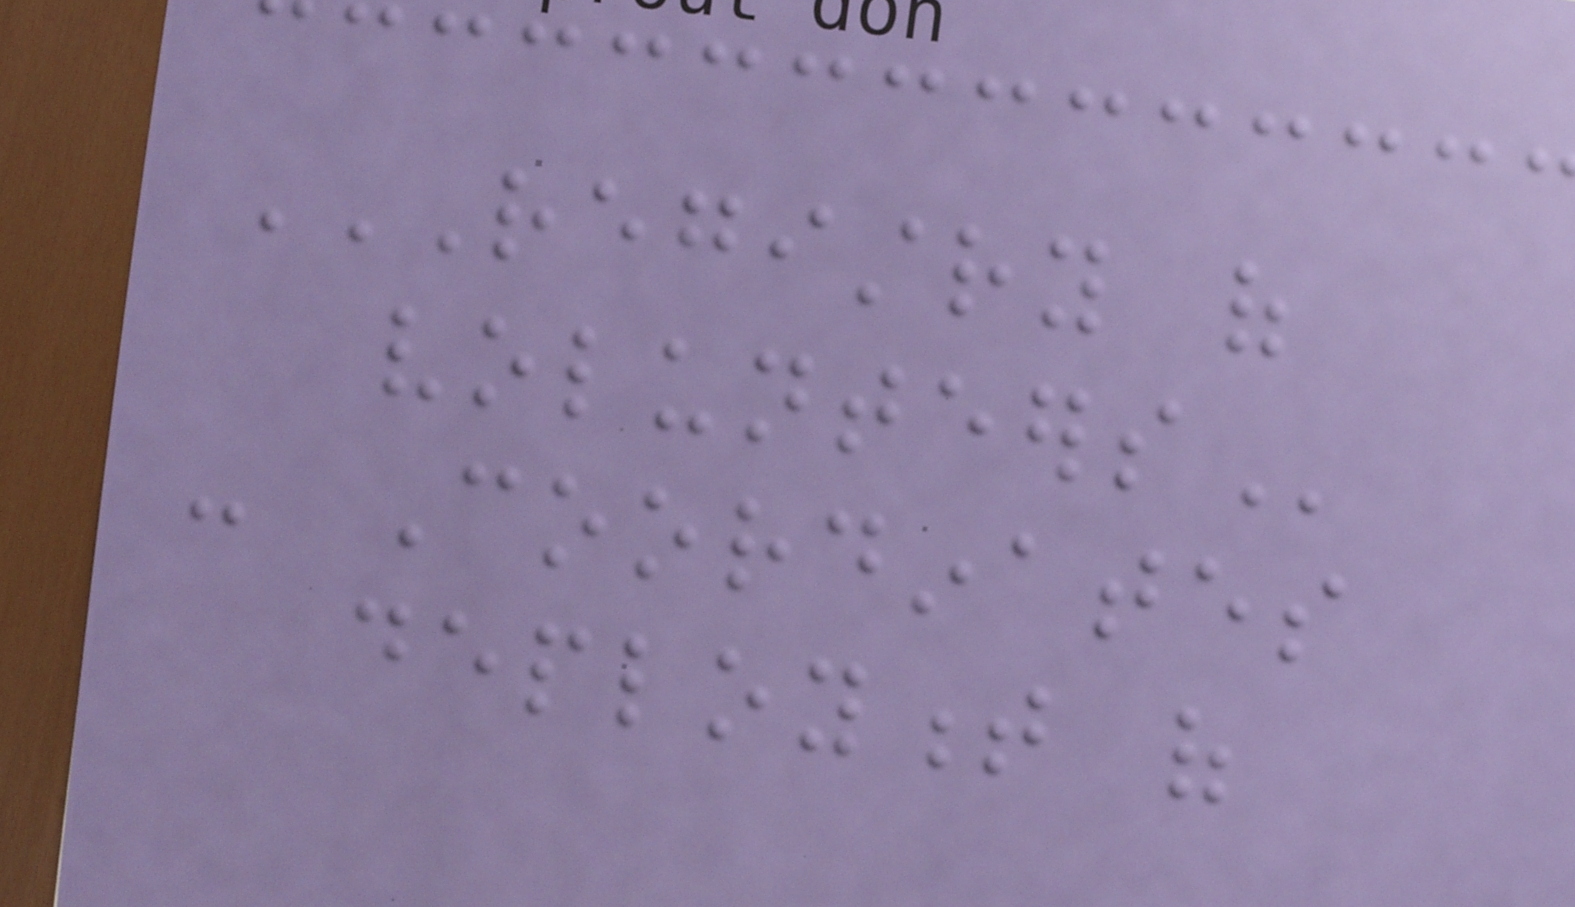REGISTRY OF
VOLUNTEERS
- Coordinates
deployment of
